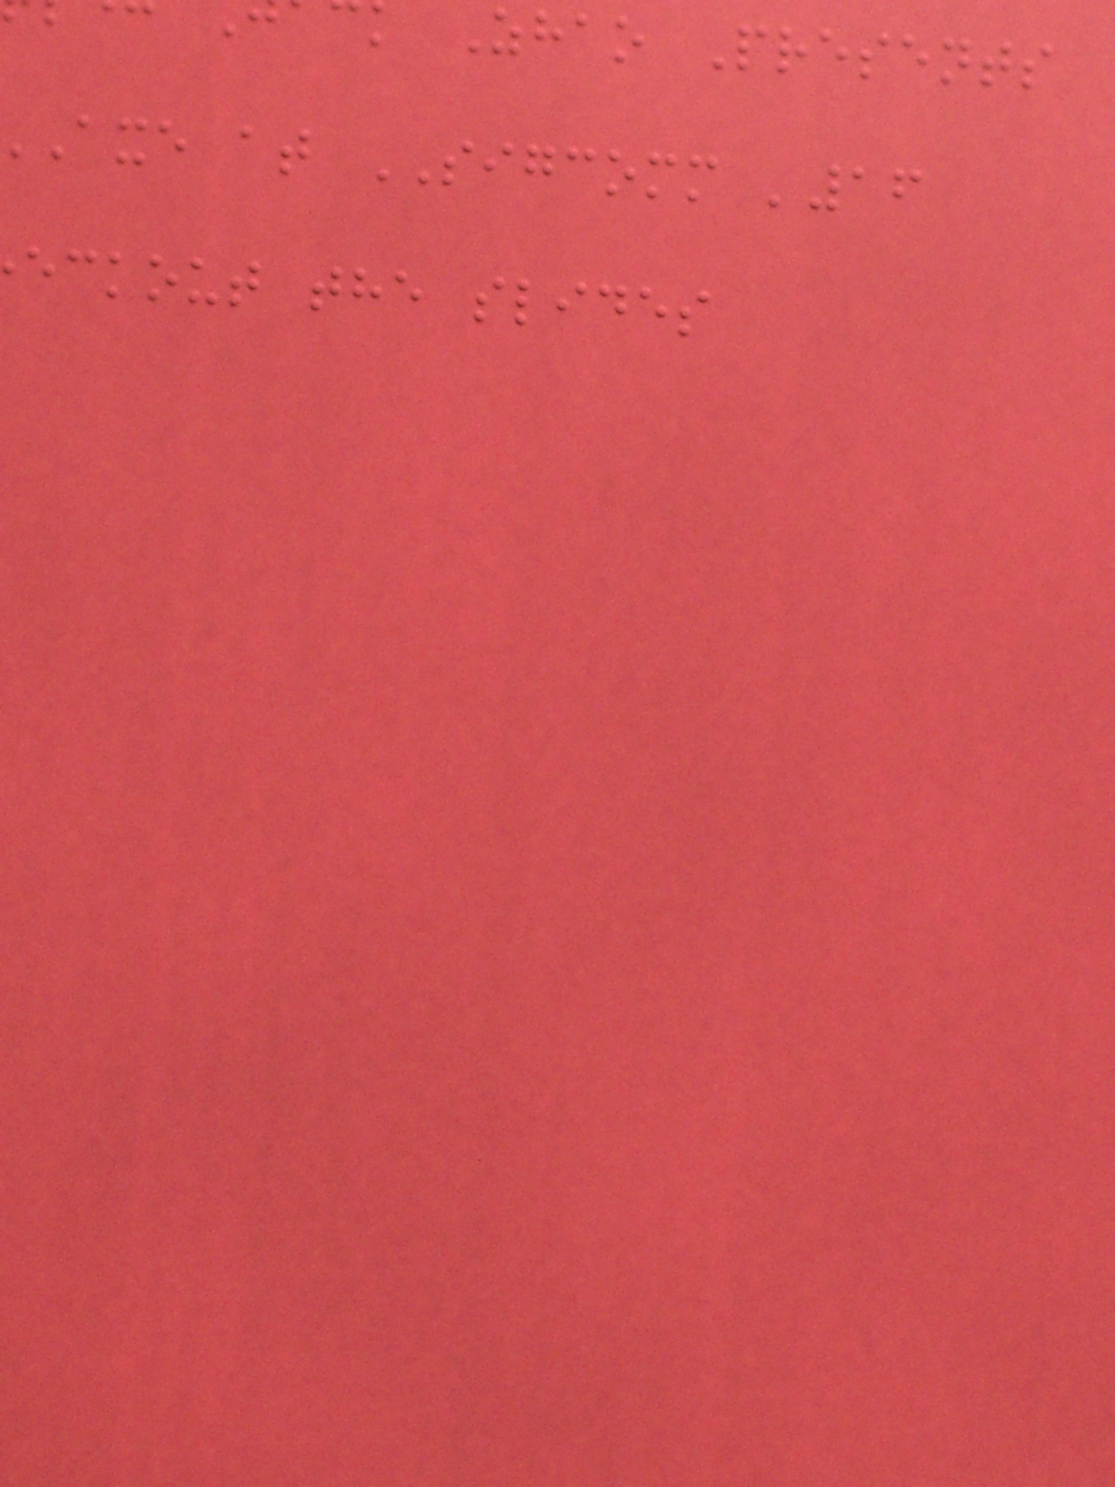Zhao Presents
axe at SIGCOMM '16
eckout the slides
